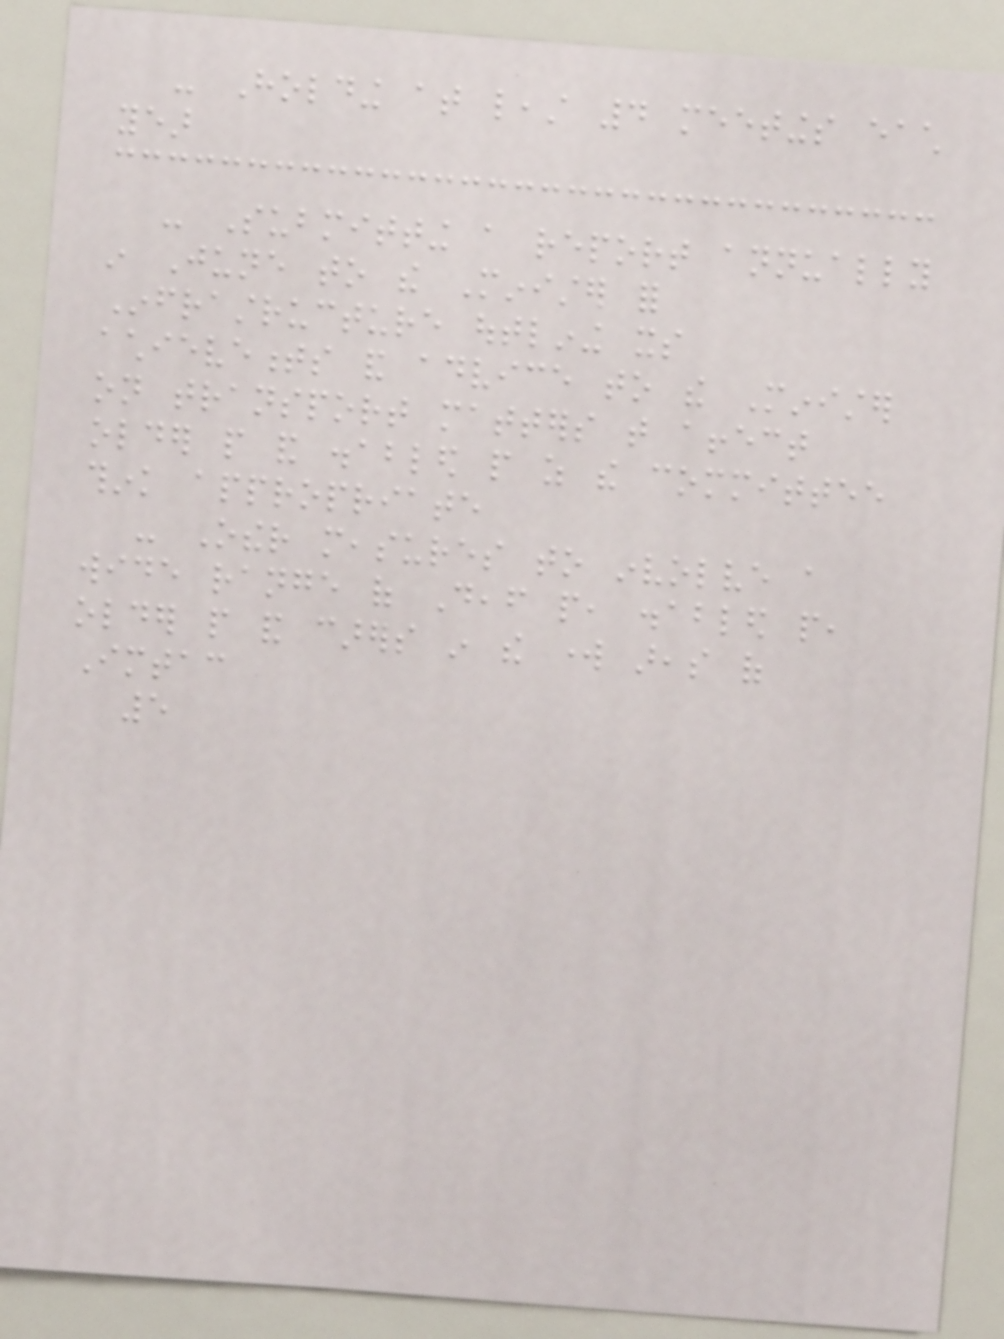- Holding at least 4 meetings each
year
- Submitting a report annually
in June to the Minister for
Infrastructure outlining its
achievements and advice to the Minister
on transport matters that affect
older people and disabled people as the committee
think appropriate
- Other measures to involve a
wide range of Deaf people, disabled people,
older people and carers in the work areas of
Imtac
5
